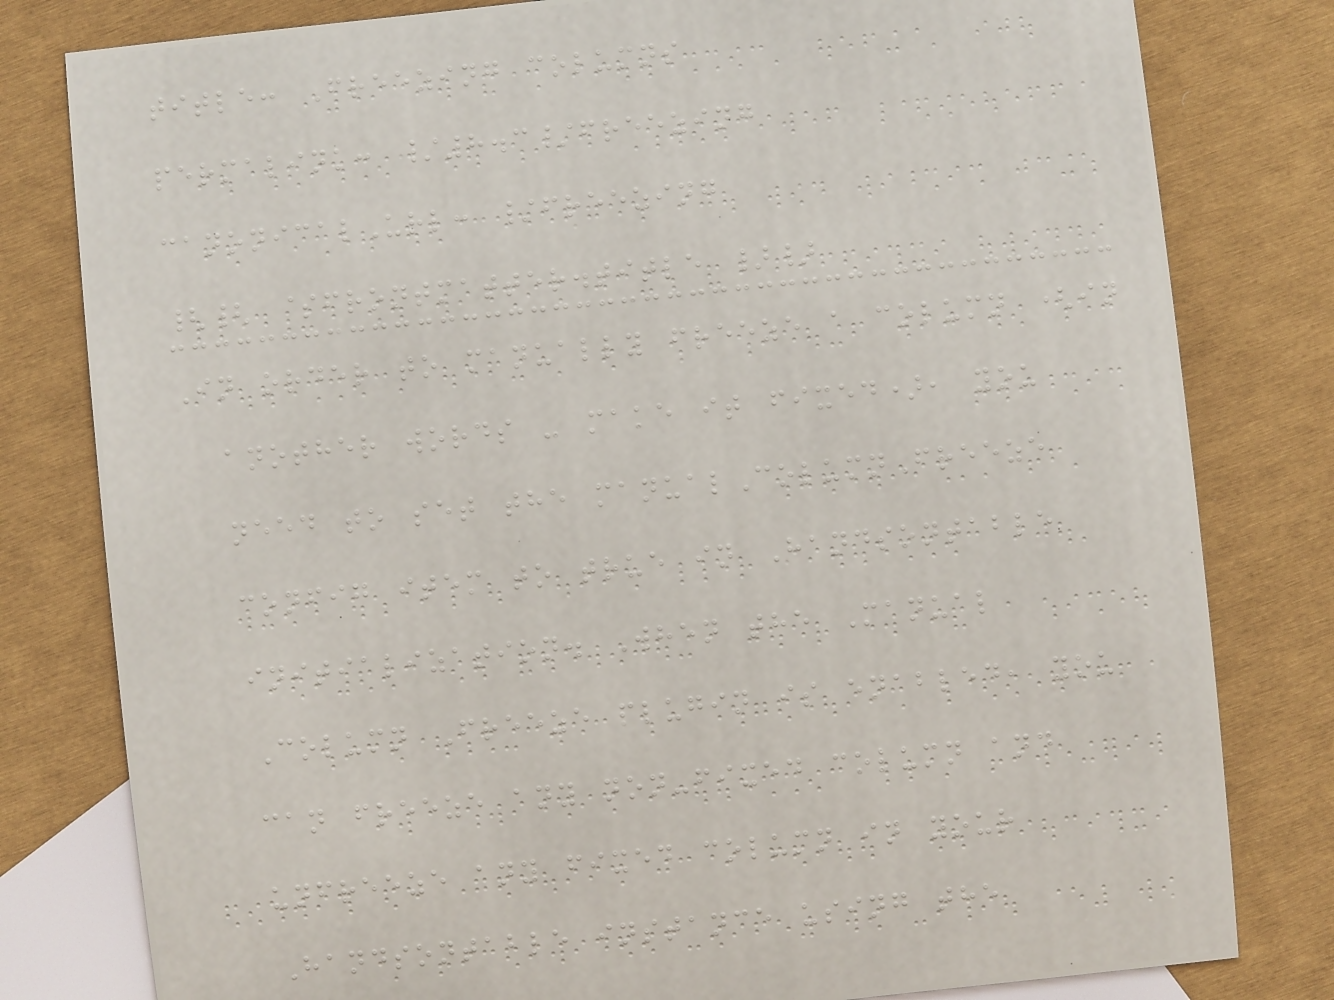title: Freezing columns
permalink: /8.3/freezing
canonicalUrl: /freezing
{{ $frontmatter.title }}
In order to manually freeze a column (in
another words - make it fixed), you
need to set the manualColumnFreeze
config item to true in Handsontable
initialization. When the Manual
Column Freeze plugin is enabled, you
can freeze any non-fixed column and
unfreeze any fixed column in your
Handsontable instance using the
